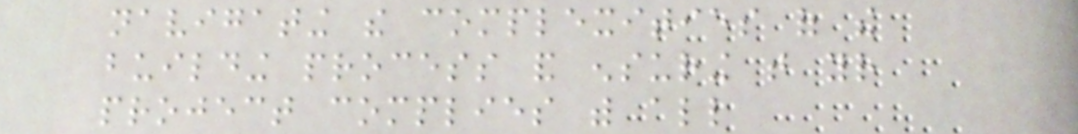navigating the complexities of the
building process and ensuring that your
project complies with all
